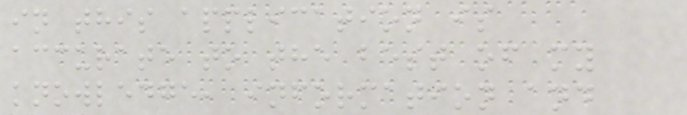in this application is
accurate to the best of my
knowledge, information and
